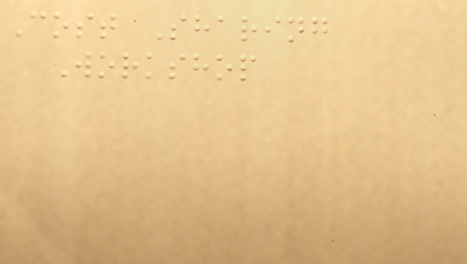Cost Sharing
Workshop
